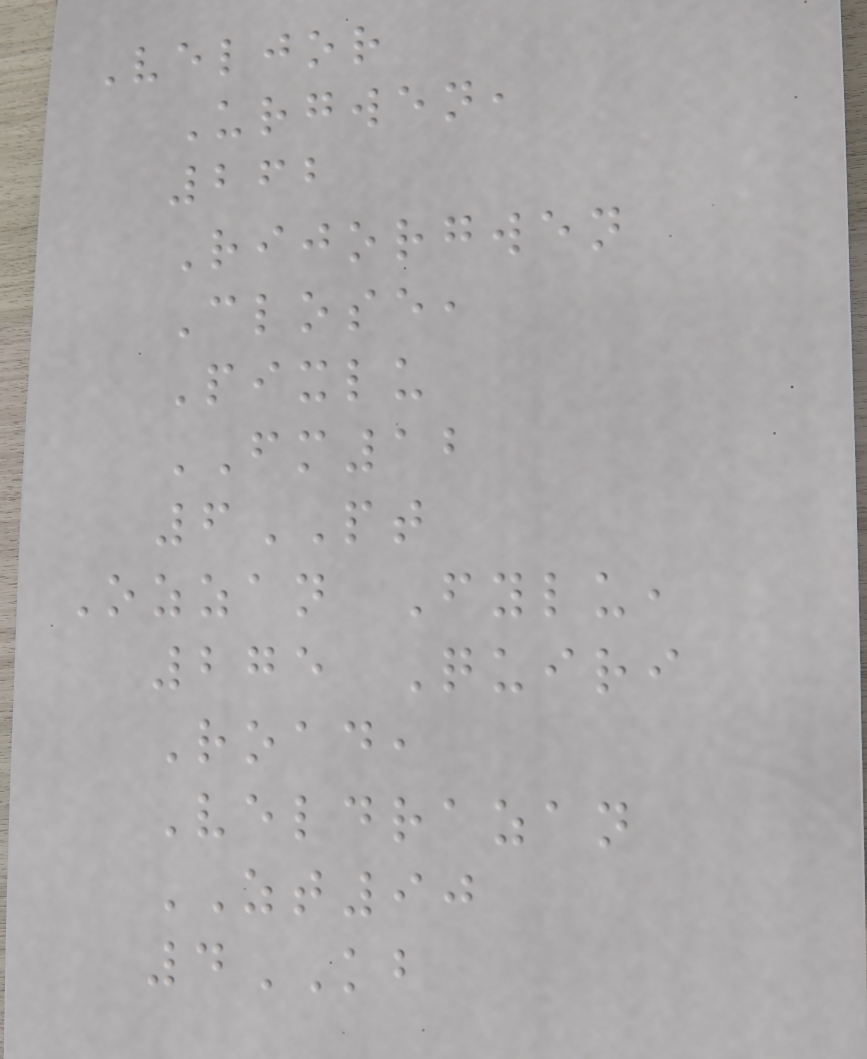Veljor
Urgwen,
262
Rijorgwen
Close,
Pixlu
FM12
6PT
Ozzan Fylu,
275 Quiri
Road,
Veldrazan
ZT90
4KB
